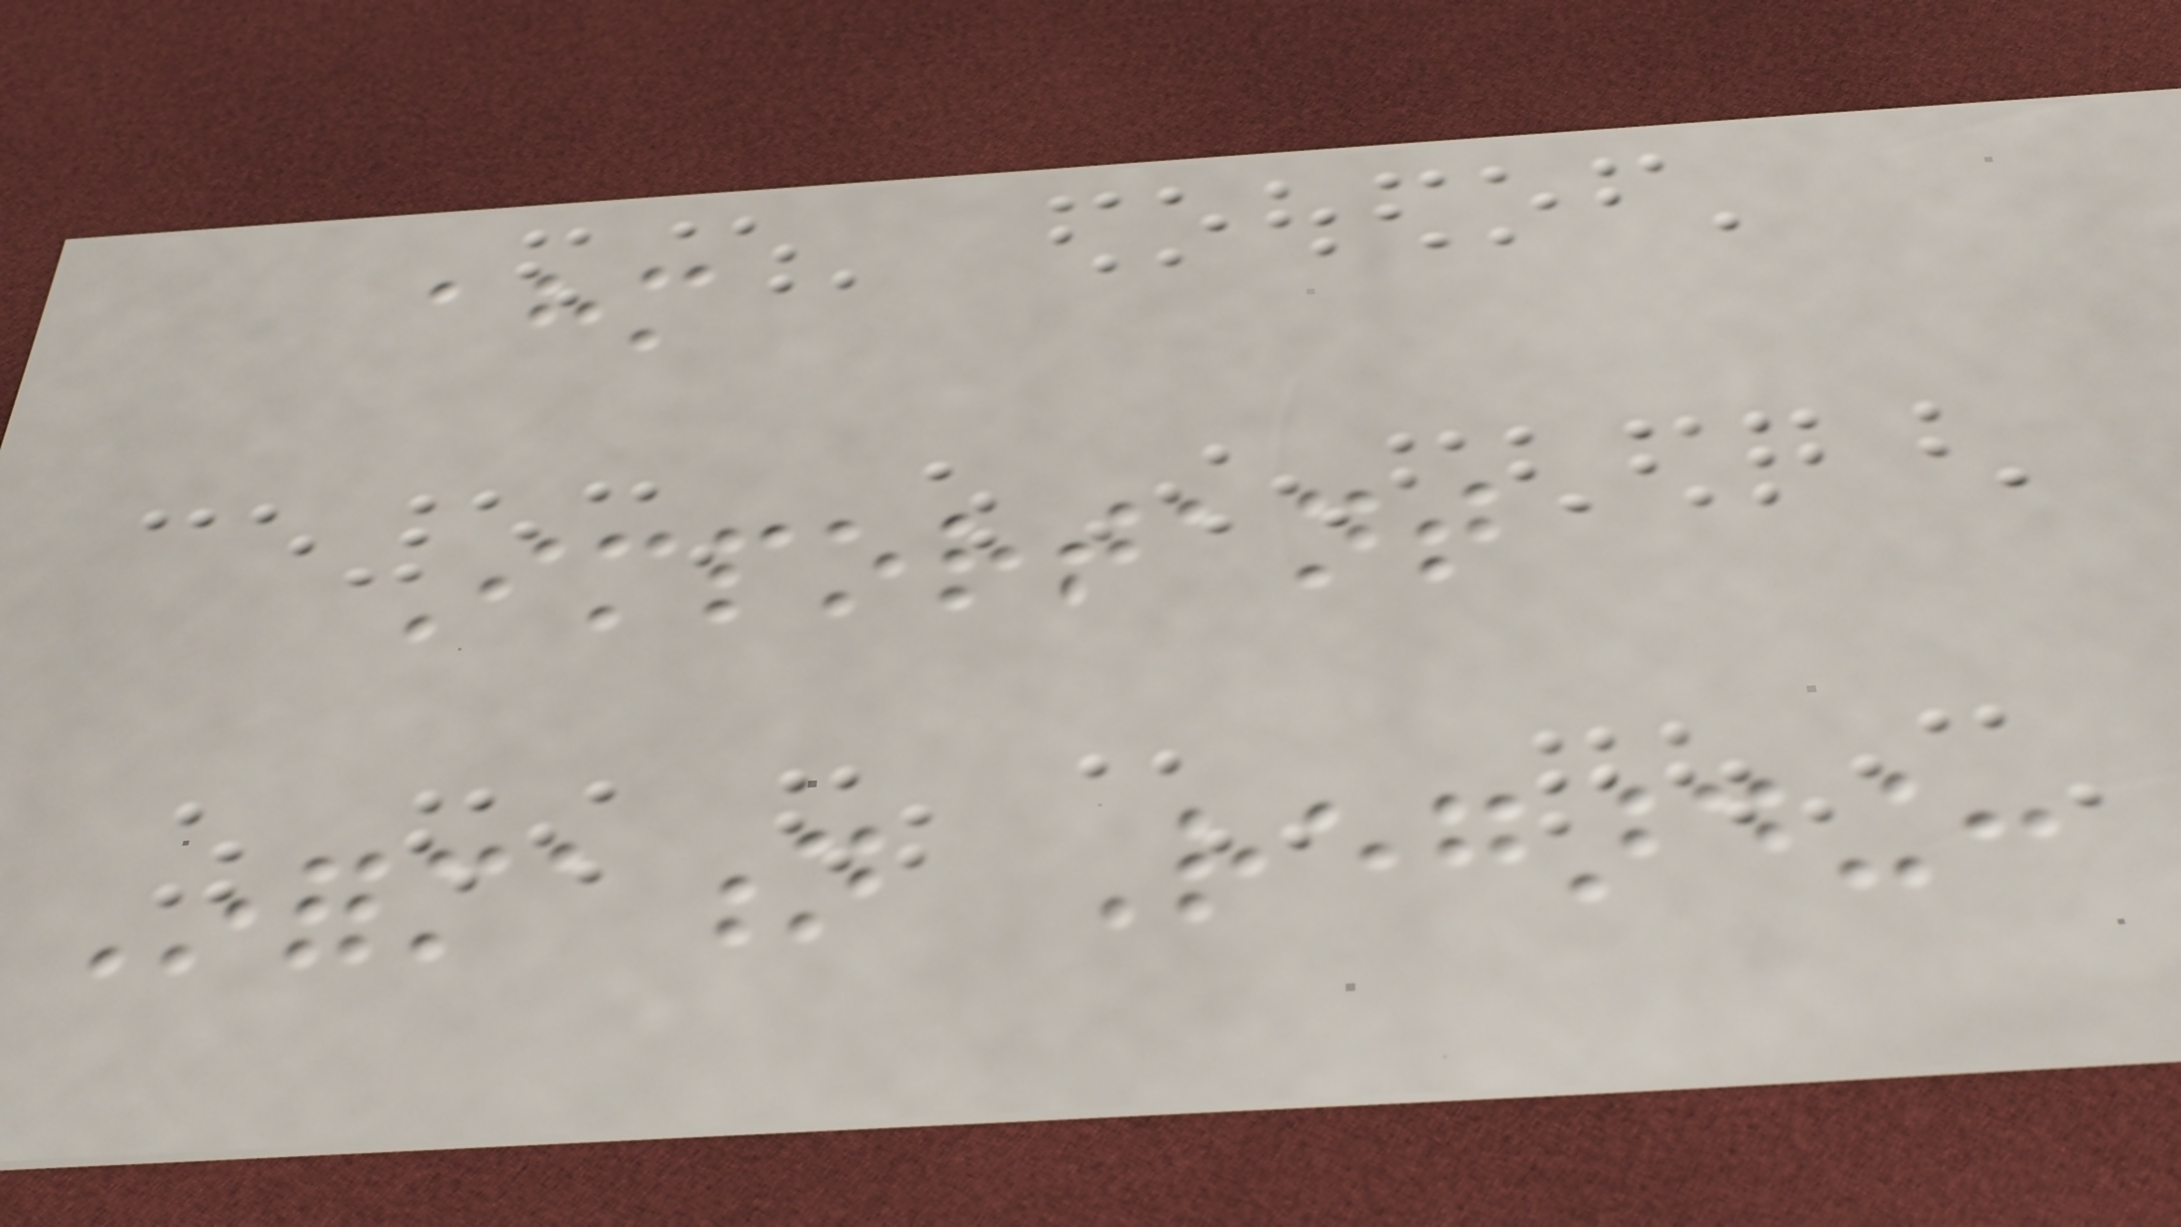ahm
Important
Information Regarding:
